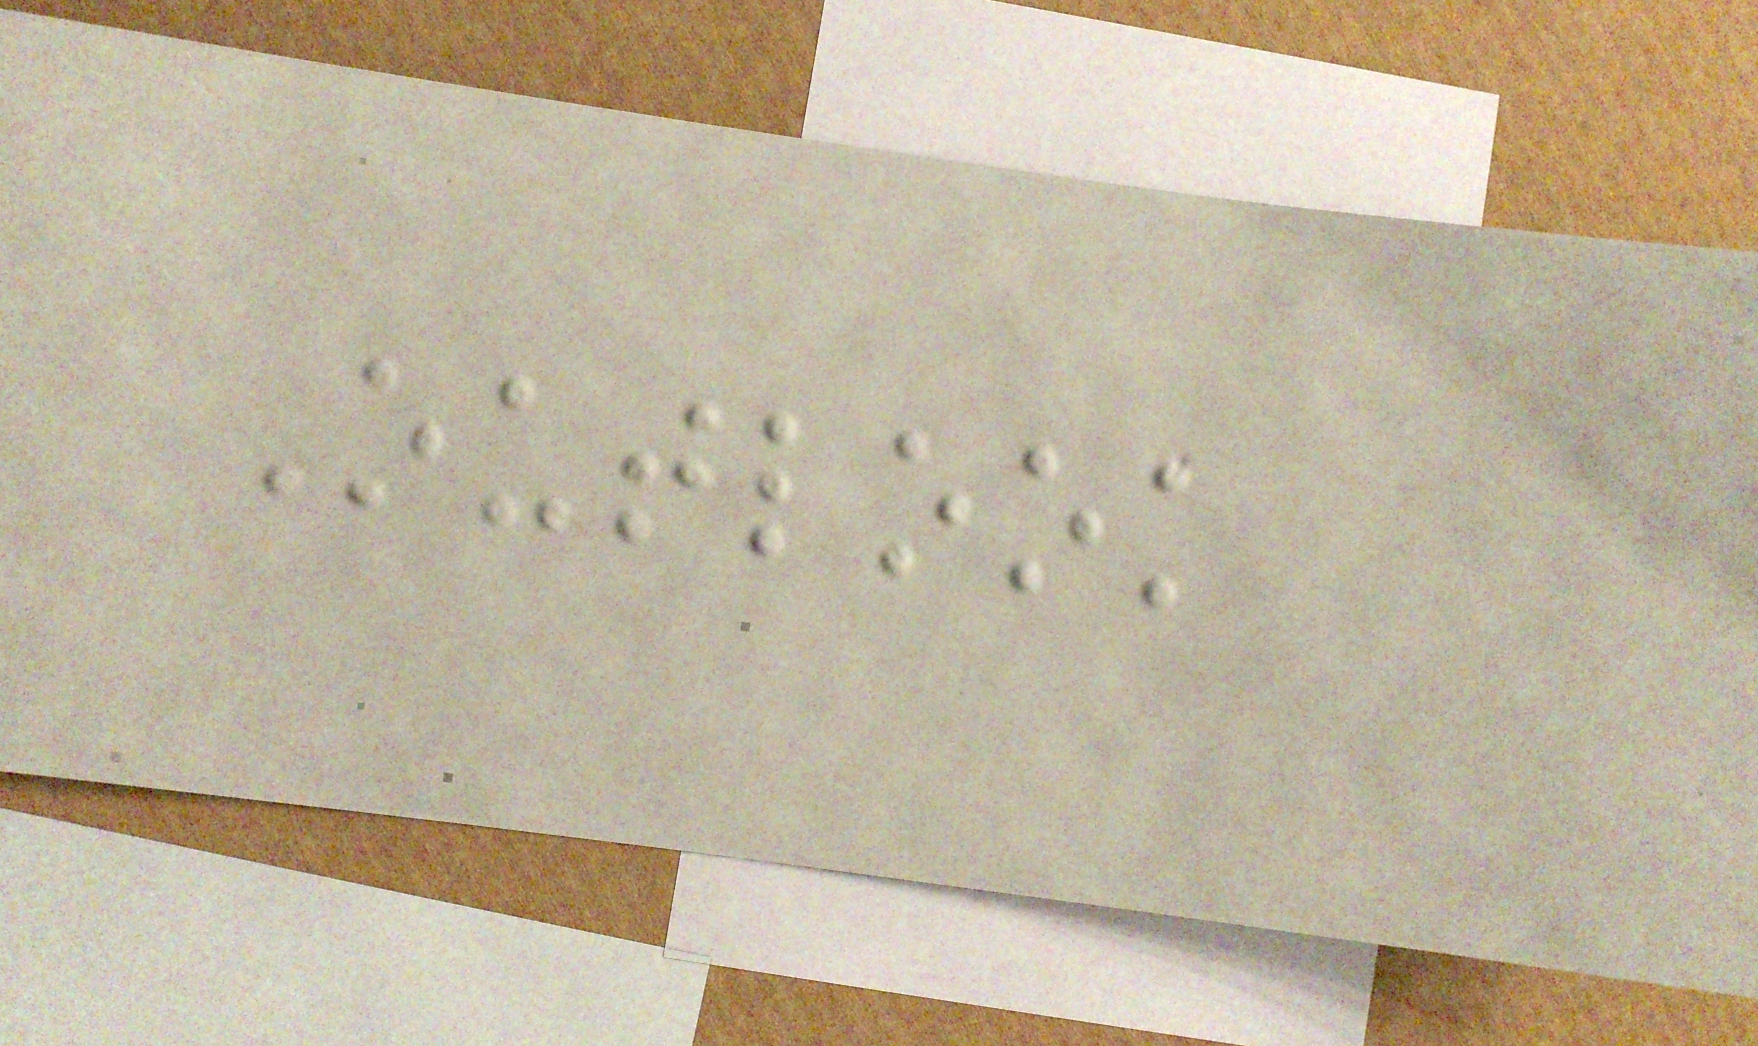Outlook
